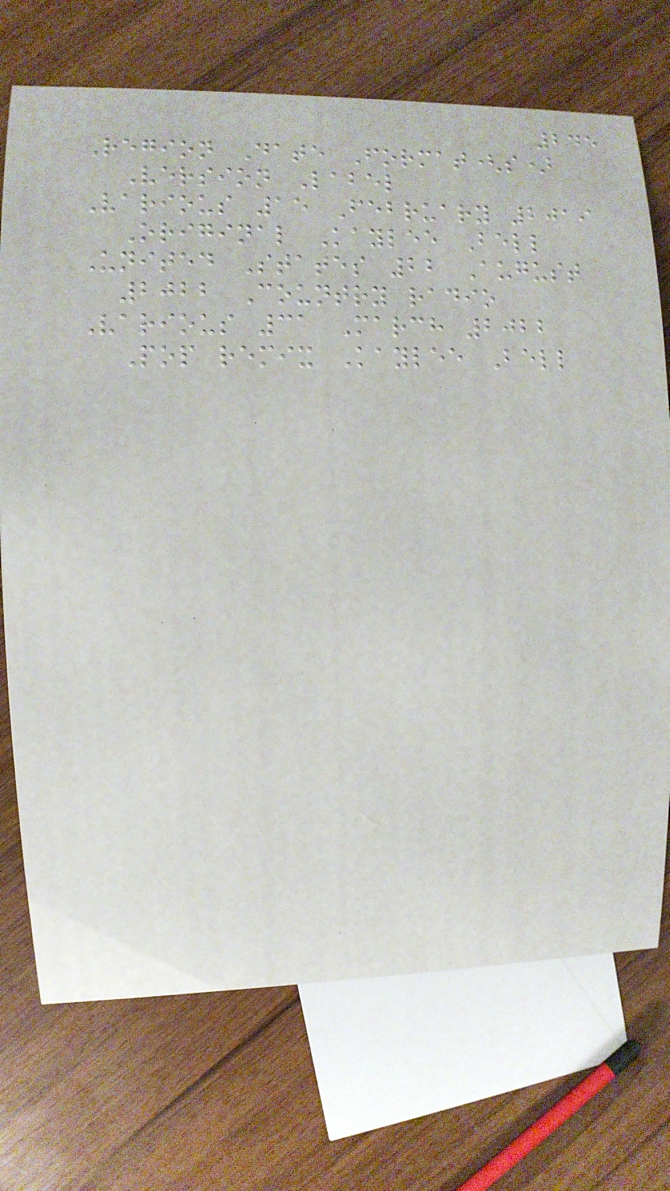245
Region Date Format(s)
Version Label
Various 15 February 2019
Original Kaylee Bell
United States 22 August
2022 Country radio
Various 31 March 2022
Pop remix Kaylee Bell
